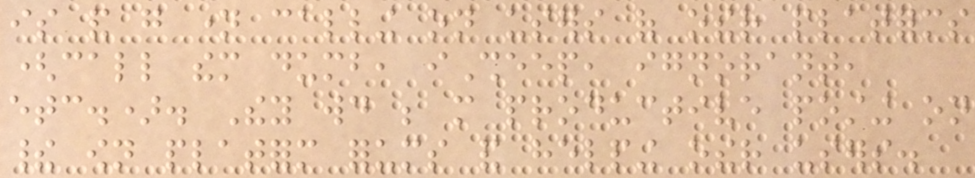is and go name calling on users of other platforms
(call them dumb, iSheep, ignorant,
etc.). They would be more productive posting on
their own platform forums and helping other users.
